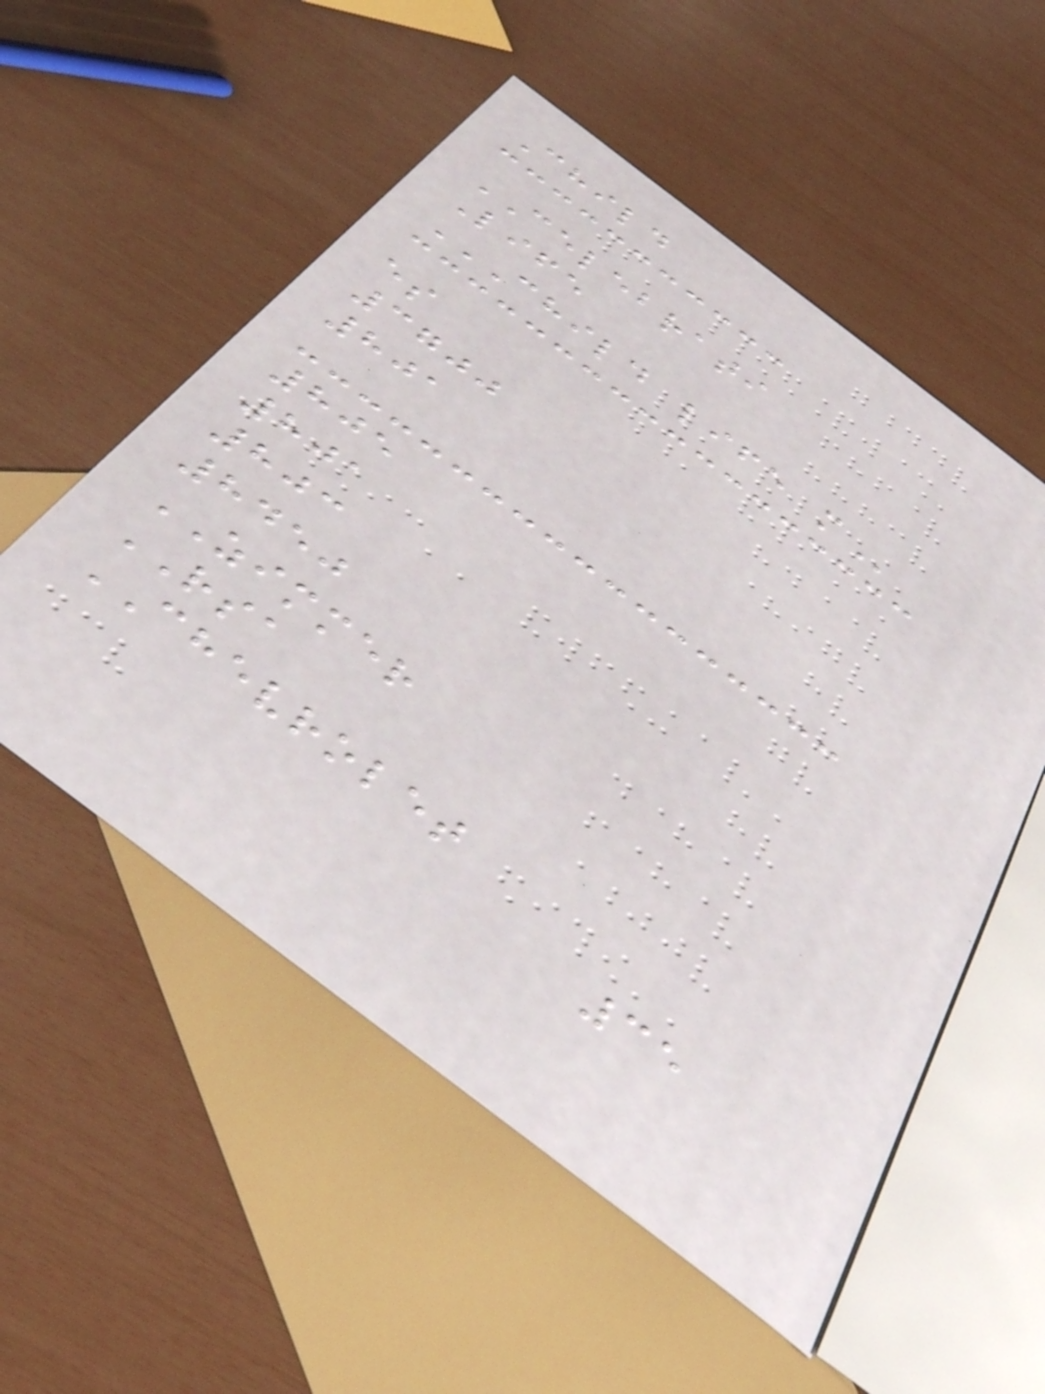Child
CELEBRATI
Life
CHILD LIFE M
es
3700
801
805
801
803
8450
ZIMMER
RSA
CHEVROLET
35
